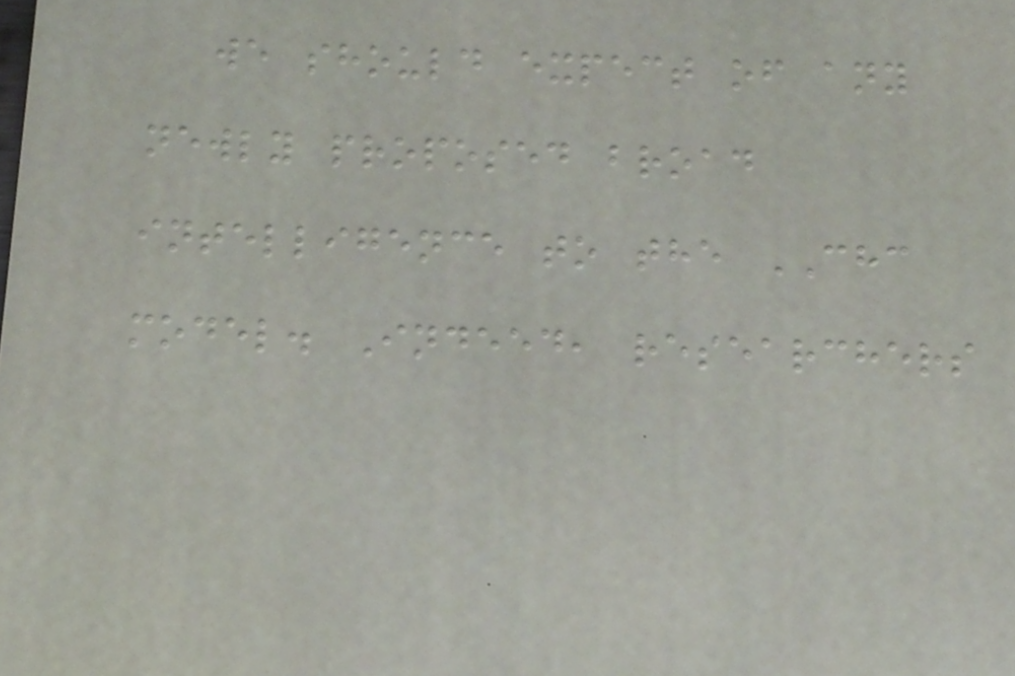we should expect of any
newly proposed broad
intelligence to the CHC
model. Indeed, researchers
